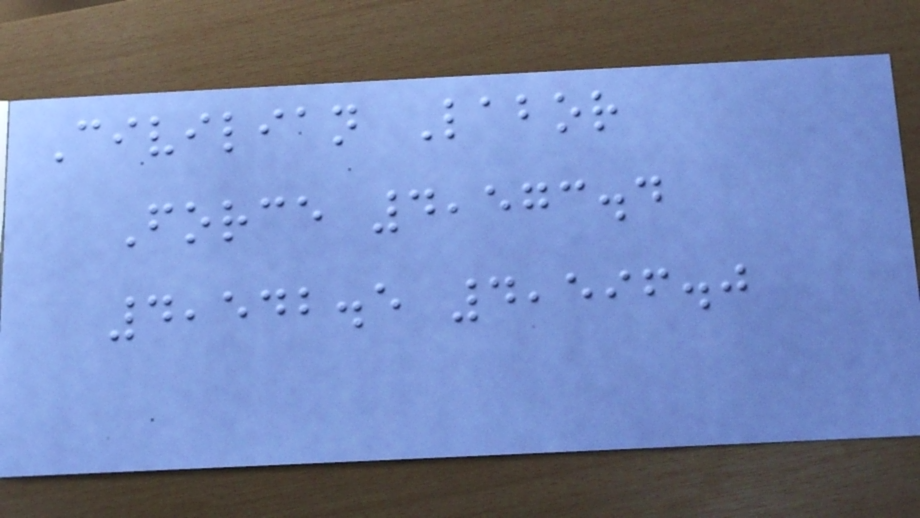Civilian Labor
Force 4,573.4
4,542.5 4,596.0
